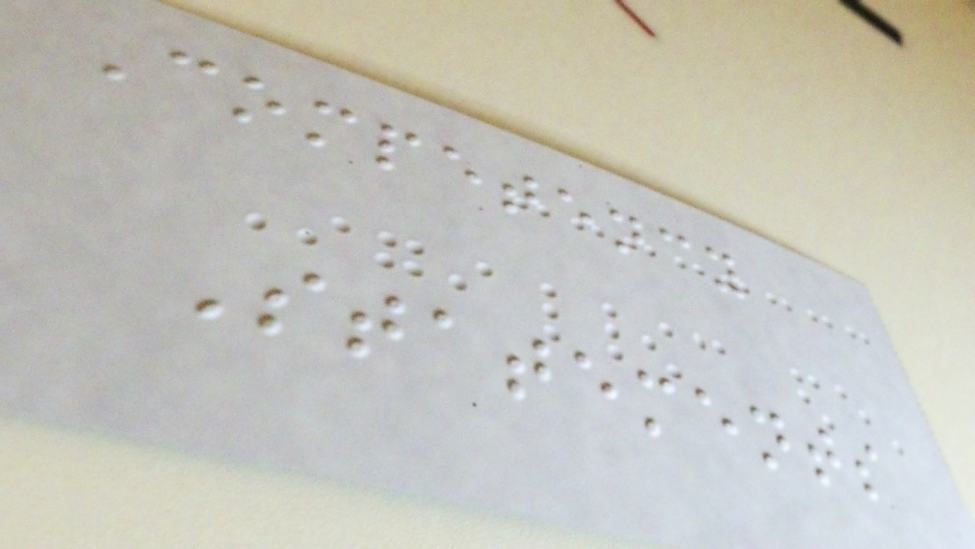Competency
Statements
